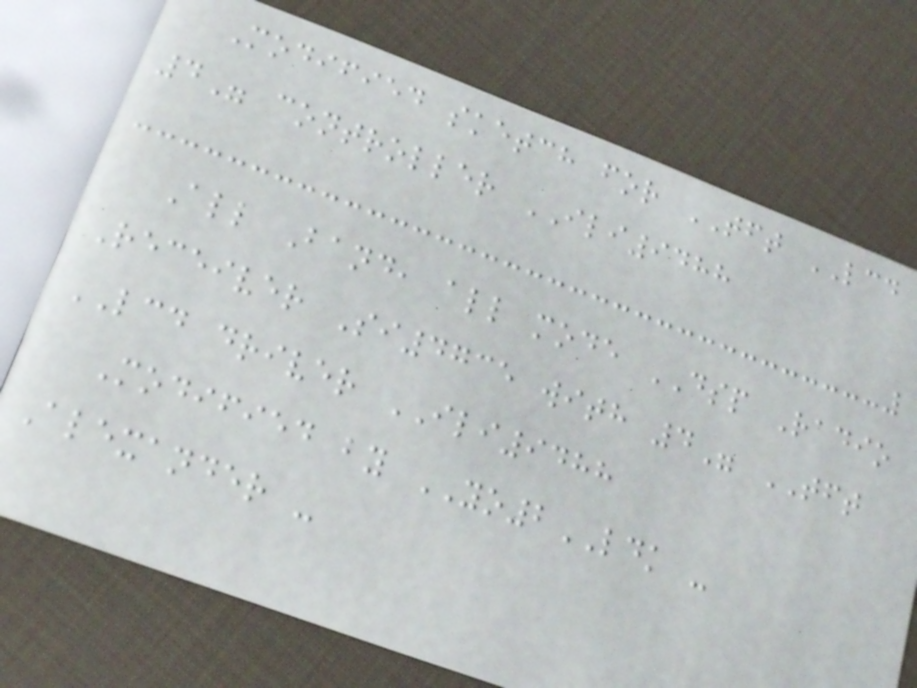Modified sketch for TFT LCD
4" controller ILI9488
All Band, all mode DSP Radio
Receiver Si4735 with 4" TFT
LCD driver ILI9488
Modified by YO2LDK -
Alexander -
